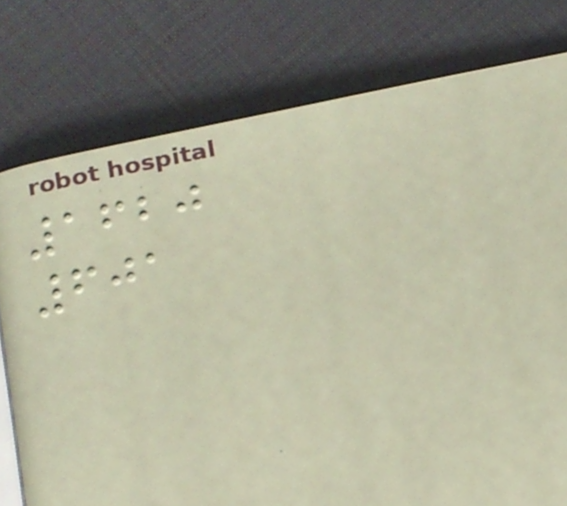1620
601
